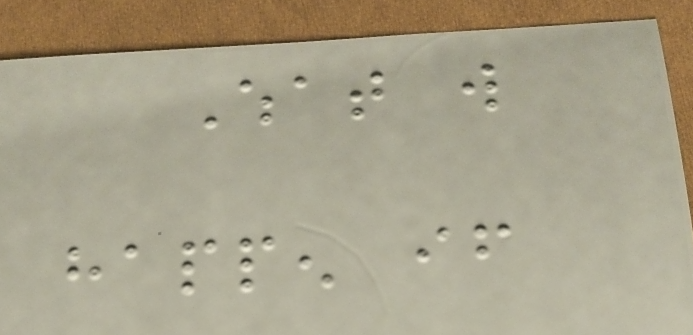What will
happen if
